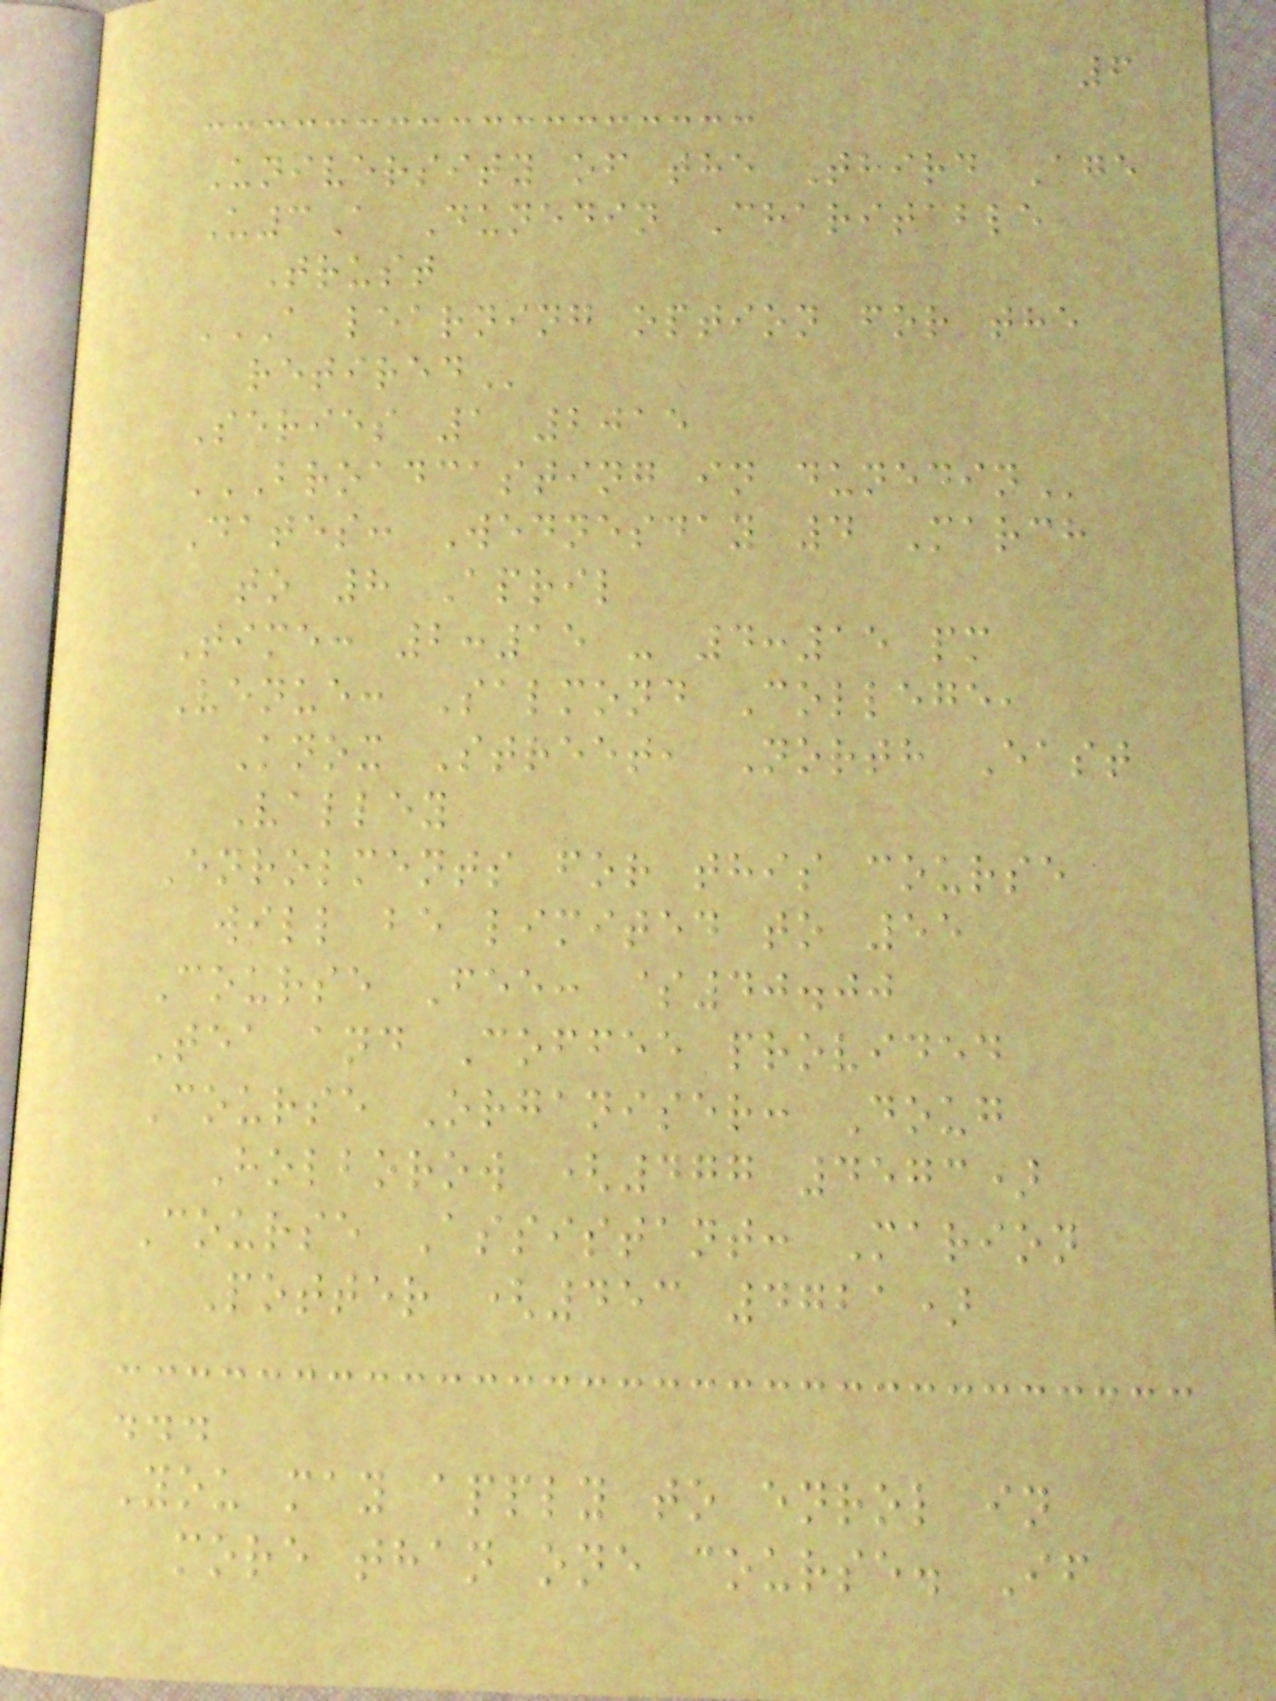6
University of the Third Age
U3A Dunedin Charitable
Trust
A LEARNING OPTION FOR THE
RETIRED
Series 1 2015
BROADCASTING IN DUNEDIN
Dates: Wednesday 4 March
to 8 April
Time: 2:15 - 4:15 pm
Venue: Salmond College,
Knox Street, North East
Valley
Enrolments for this course
will be limited to 55
Course Fee: $40.00
Tea and Coffee provided
Course Organiser: Doug
Holborow (477 4573)
Course Assistant: Marion
Potter (453 4721)
...
You may apply to enrol in
more than one course. If
